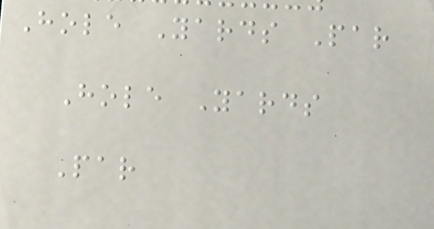Hole Yards Par
Hole Yards
Par
